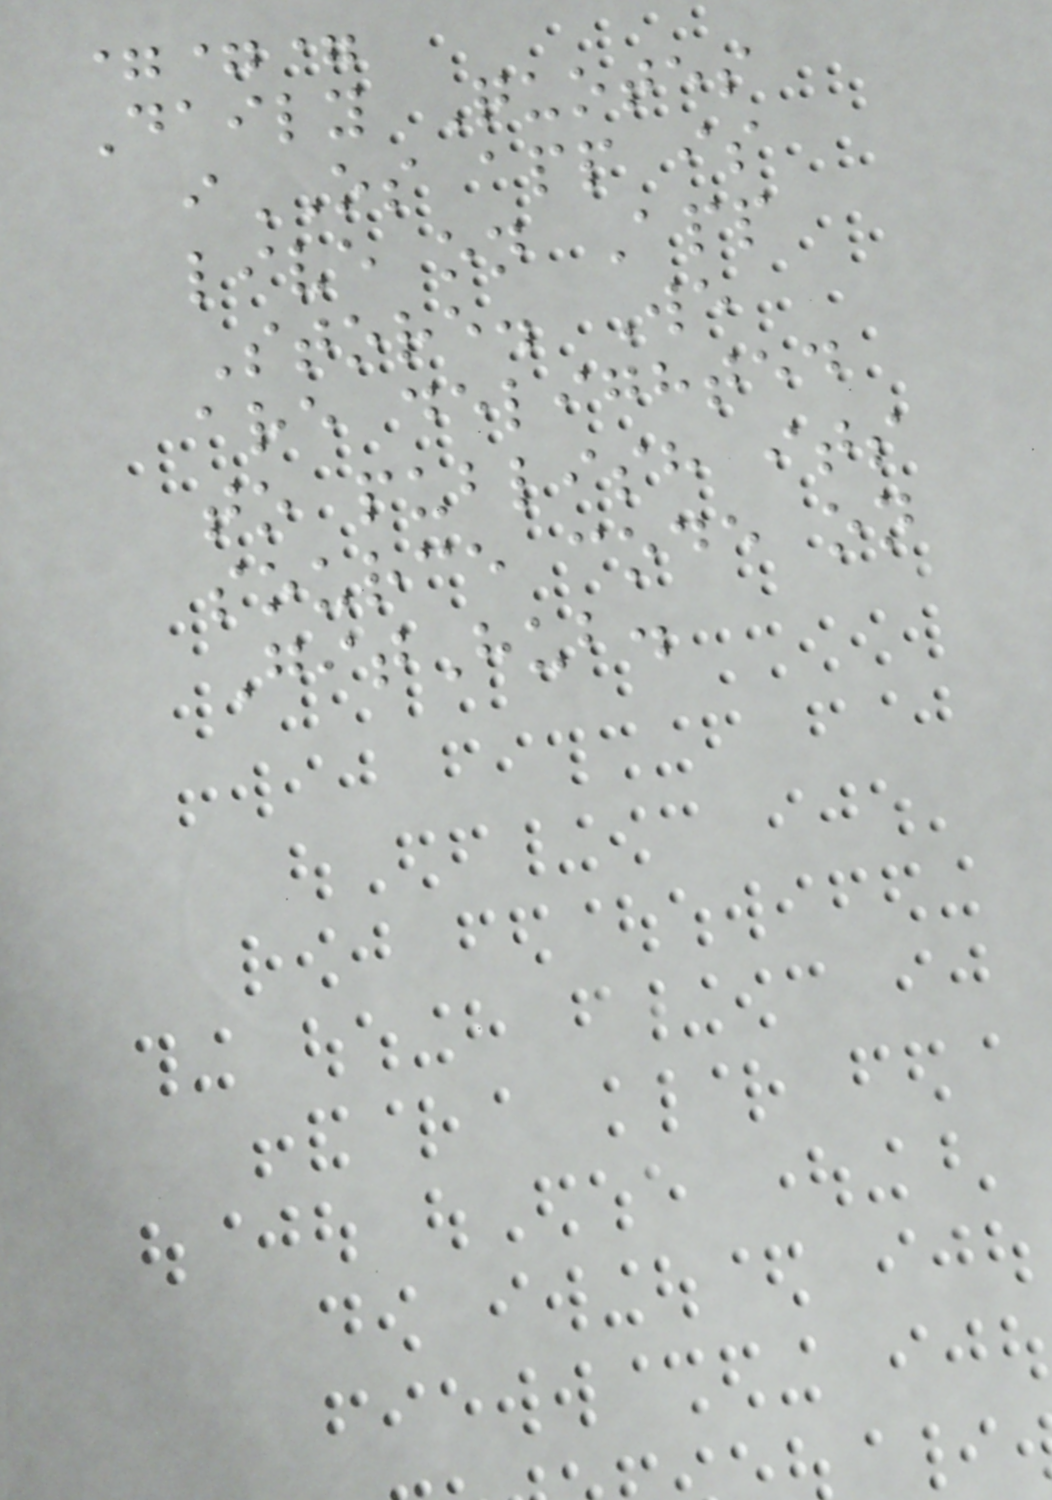===
Daily Quotes
iOS app is
live on App
Store. We
are delighted
to publish its
source code on
GitHub.
